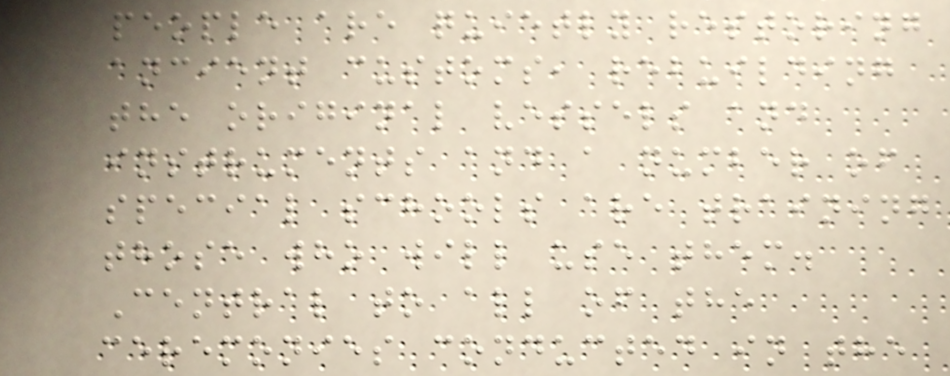people are quietly restoring
ancient customs, rebuilding
the original vessels and
instruments and a number of
special schools are training
those who will use them.
Central to all of the
ceremonies conducted in the
